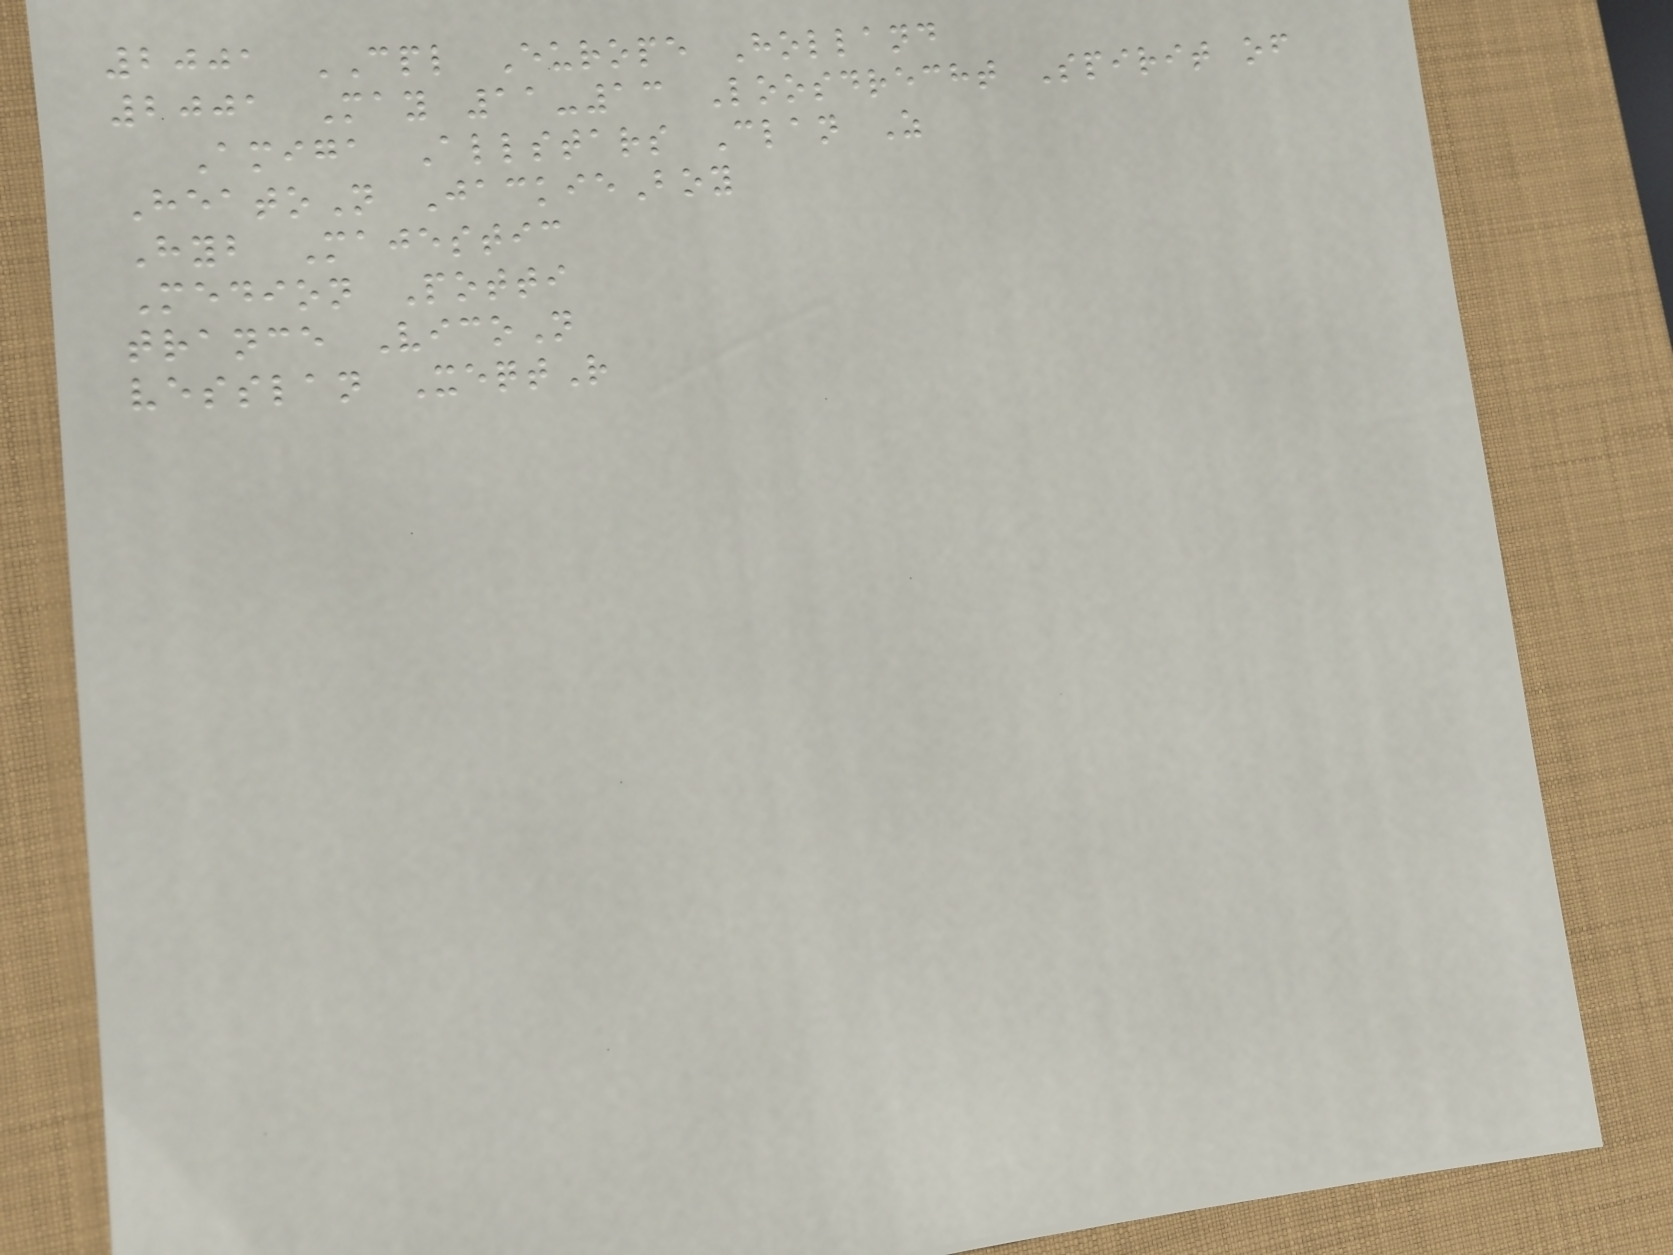2001 CPL Europe Holland
2001 May 11-13 Loosdrecht Spirit of
Amiga Allstars Clan Z
HeatoN JackieBoy
Hyb Majestic
Medion Potti
trance VicoN
vesslan XeqtR
